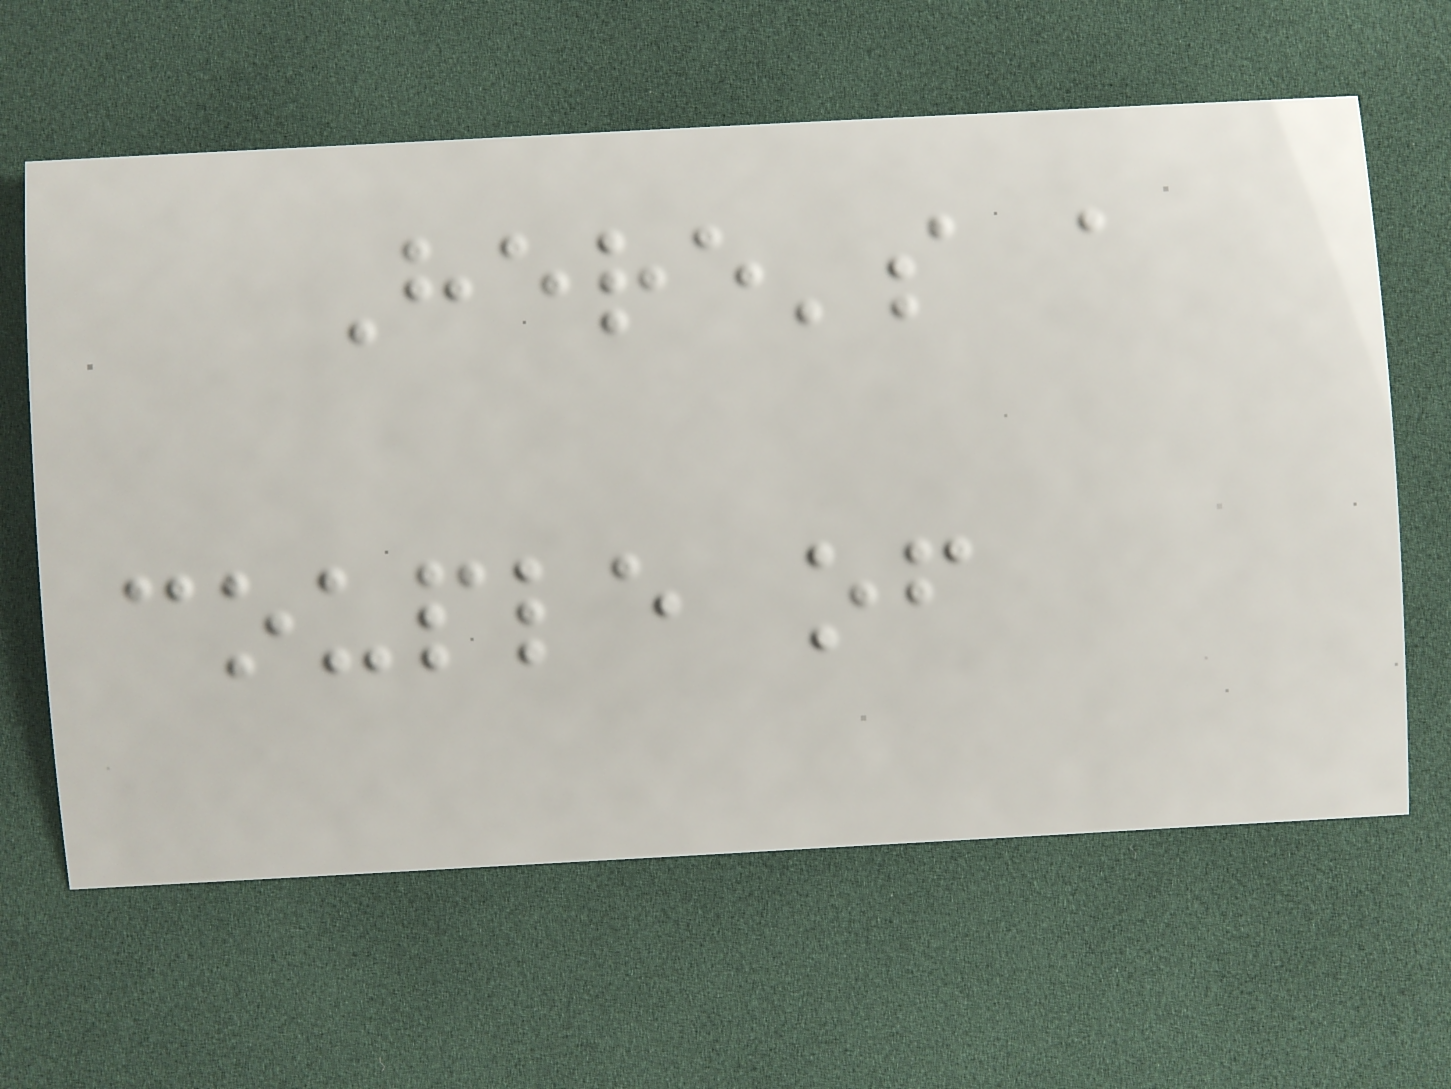Here's a
couple of
